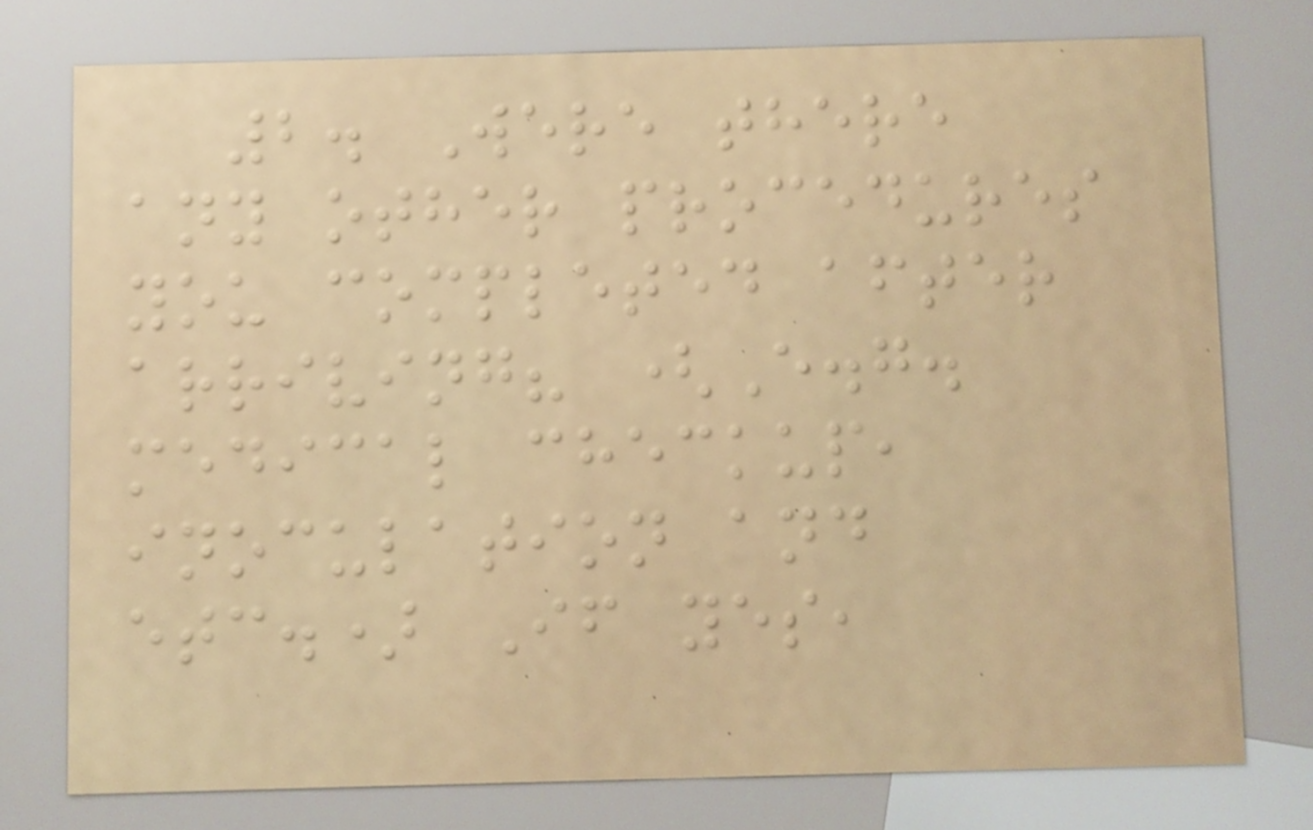2. Were there
any other procedures
you completed after
arriving? (E.g.
medical checkup,
inoculation and
etc.) If yes,
